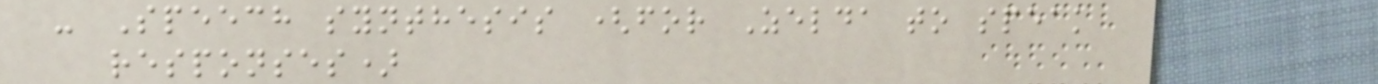- Speech synthesis (for Zelda to speak
responses)
